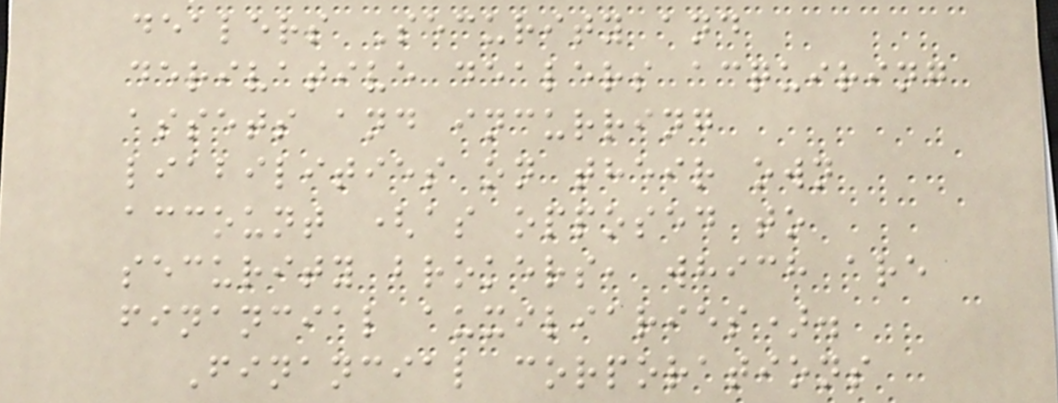dealers Security and
derivative dealers acquiring
assets and incurring
liabilities on their own
account (as opposed to
security brokers, which are
financial auxiliaries).
Financial corporations
